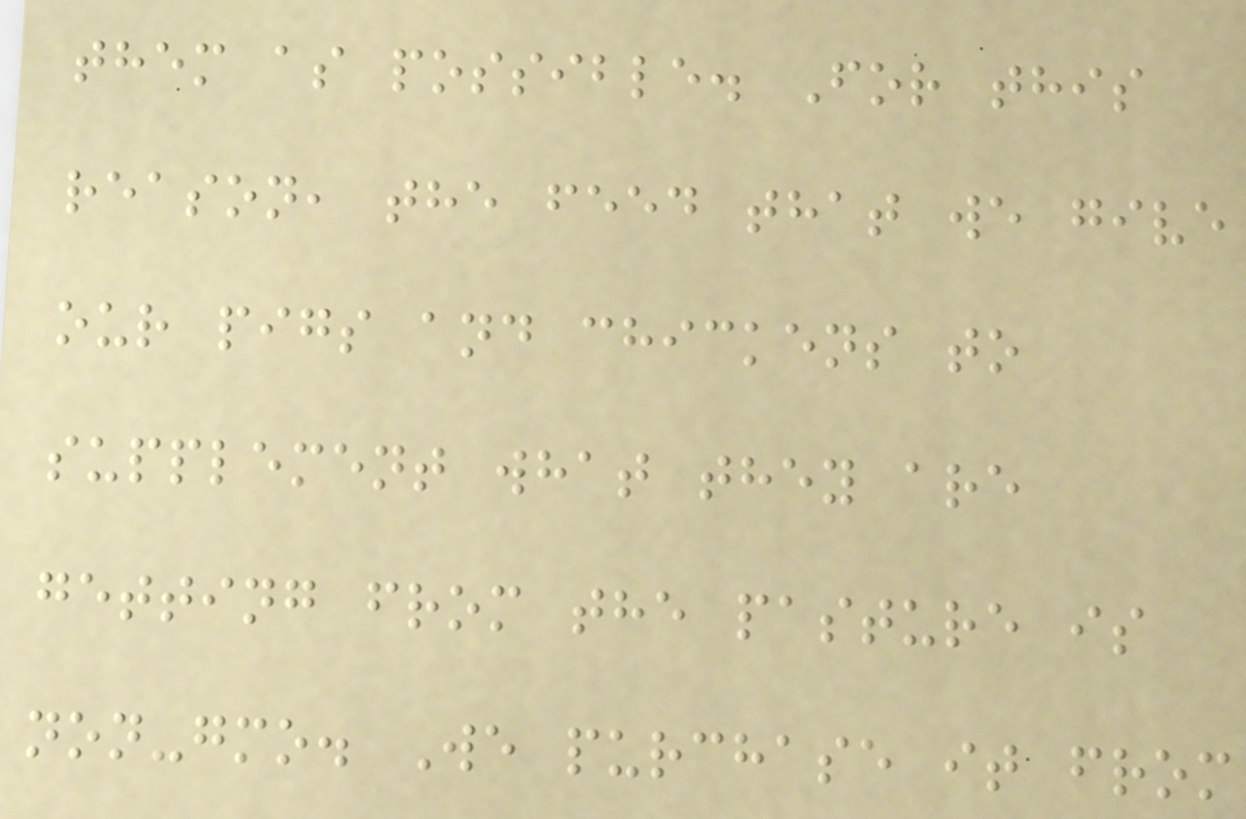them as possible. For this
reason, the feed that we give
our pigs and chickens to
supplement what they are
getting from the pasture is
non-gmo. We purchase it from
